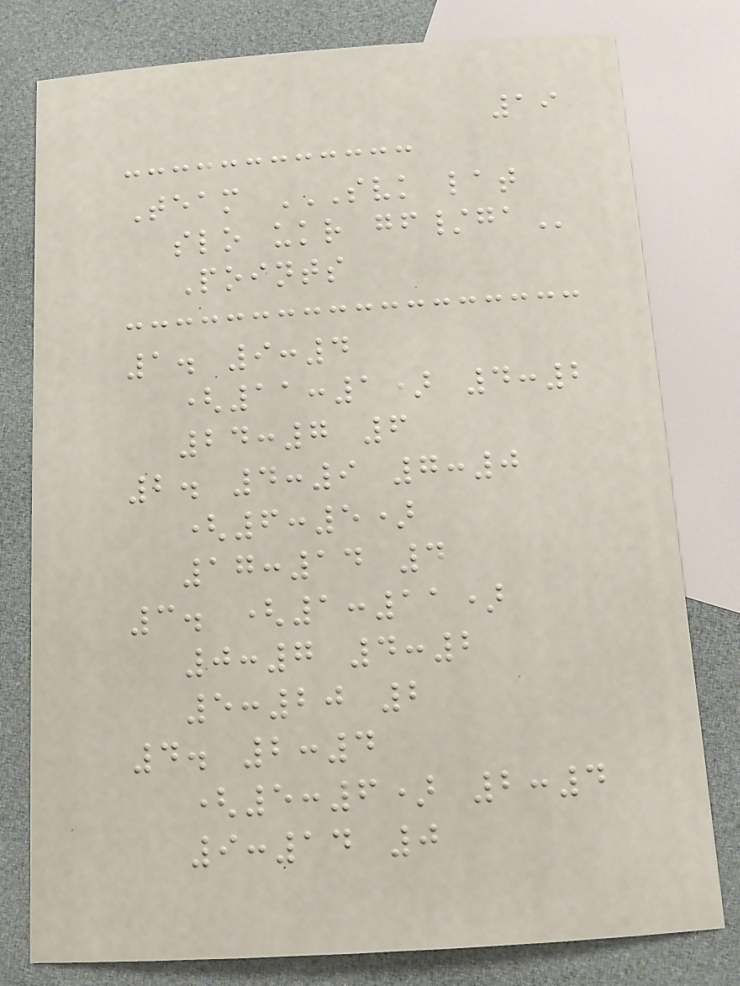19
Team SVK LAT
SLO UKR GF/GA
Points
1. 9:4
(11:1) 4:2
24:7 6
2. 4:9 7:0
(6:5)
17:14 4
3. (1:11)
0:7 4:2
5:20 2
4. 2:4
(5:6) 2:4
9:14 0
